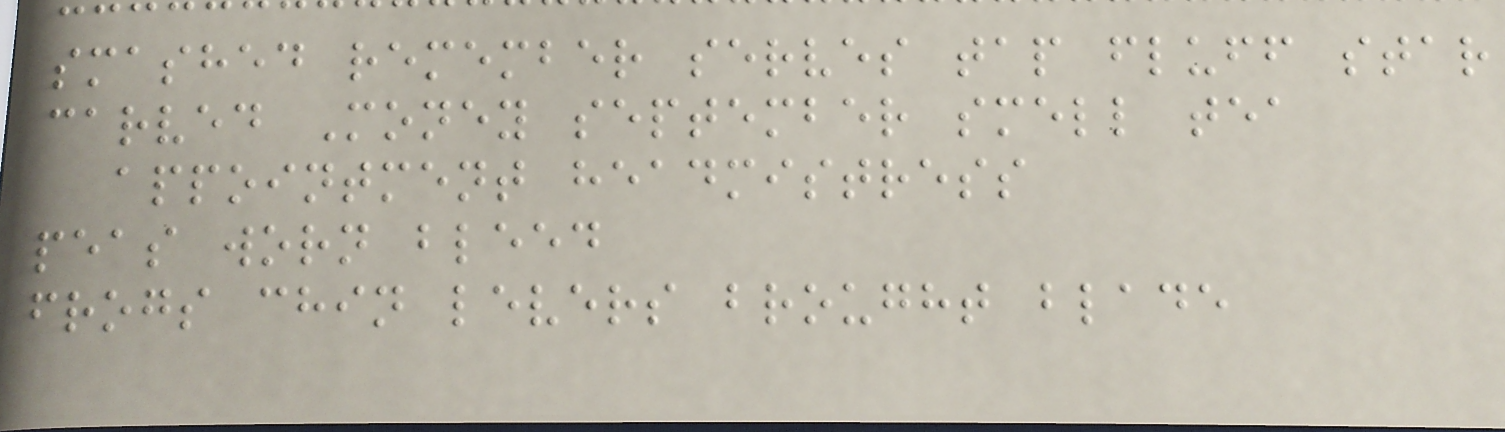smashed remember serves tap fluff star
carved Money september smell tea
appointment headmistress
peas worn bleed
frogs chin levers brought blade
